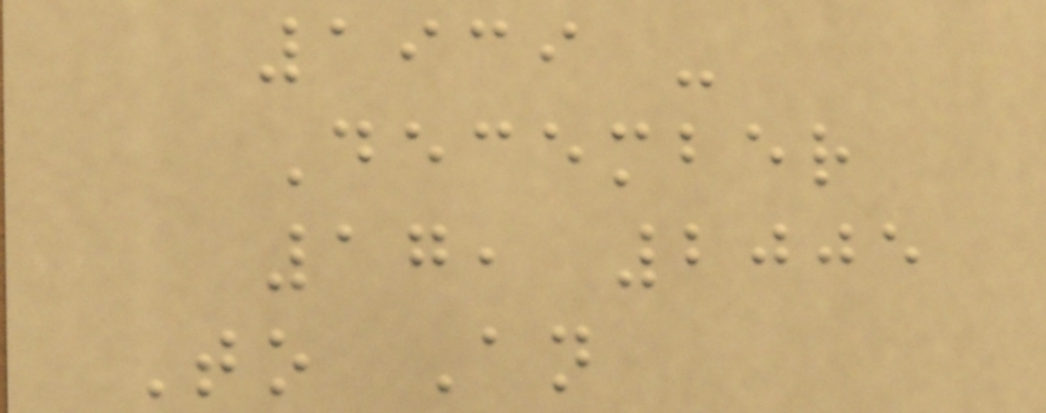1939 -
December
17, 2005
To An
